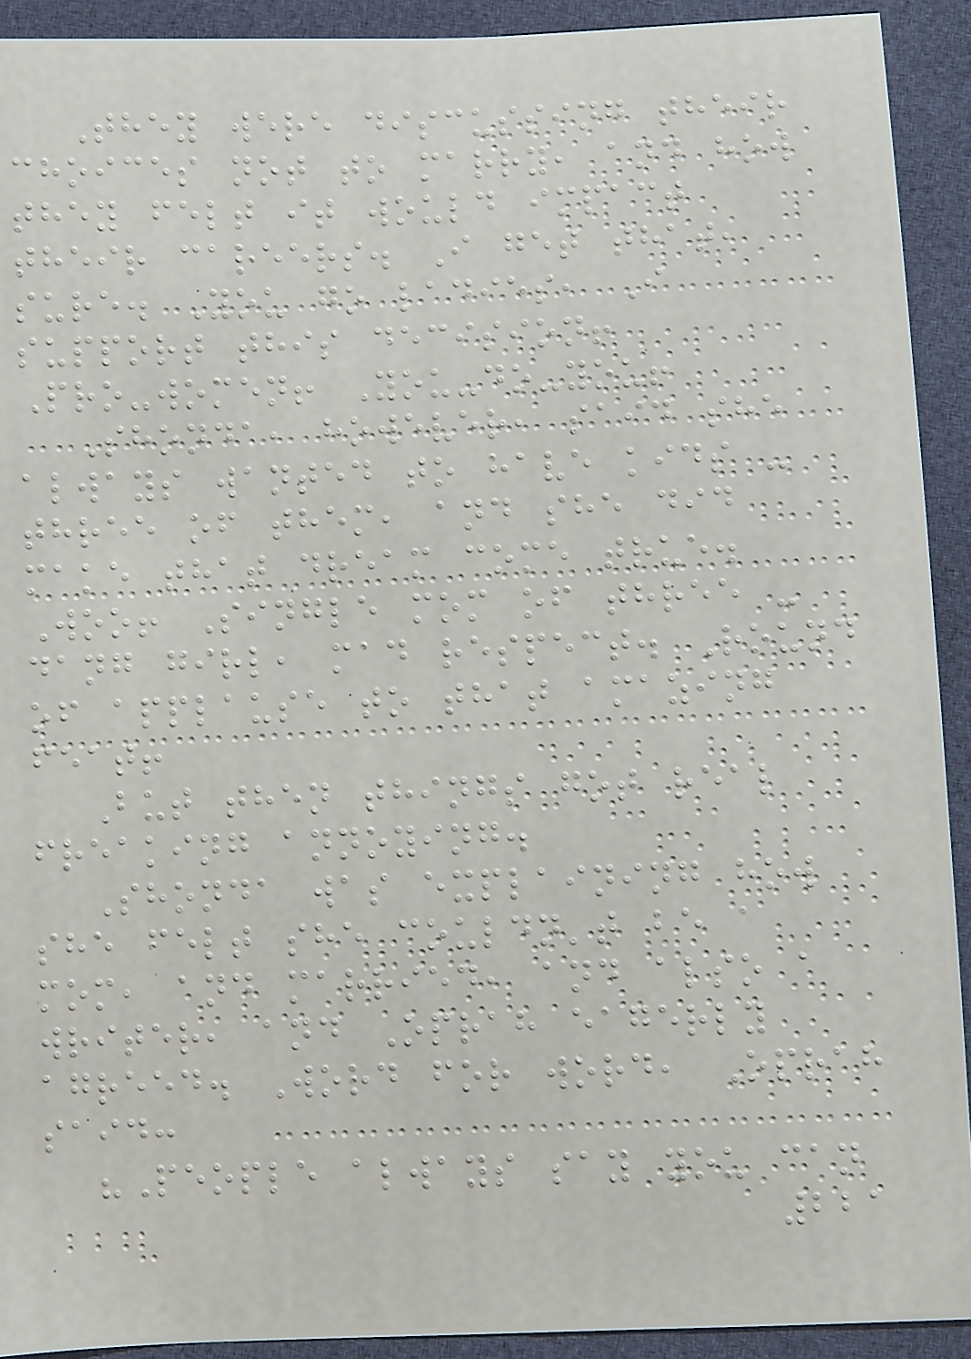They were discussing their
choices not to marry, and how
they felt it would impact
their careers. I get that,
sure. You go ladies, I
support this decision!
Pro-women! You-do-you!
Shonda, however, said she
always wanted to have kids -
three of them, and she did
make that dream come true.
Woo! Single mom of three -
dang girl, mad respect. Round
of applause to that amazing
feat!
But then things got real
freaking annoying.
Shonda was explaining how
she felt she couldn't be a
mom, and married, and also a
writer, and Oprah eagerly
agreed. Word for word, Oprah
said:
"People always say you can
221
